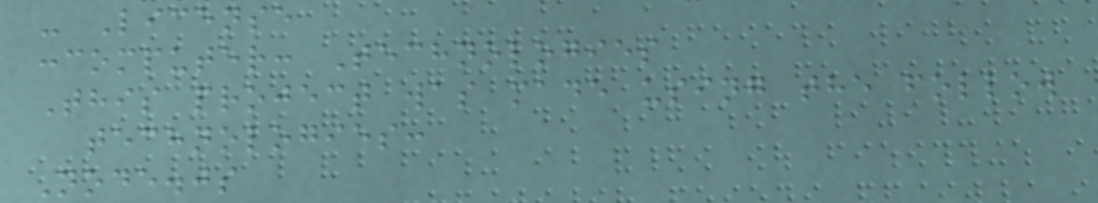- License
:computer: Technologies
This project was made using the follow
technologies:
Node.js
